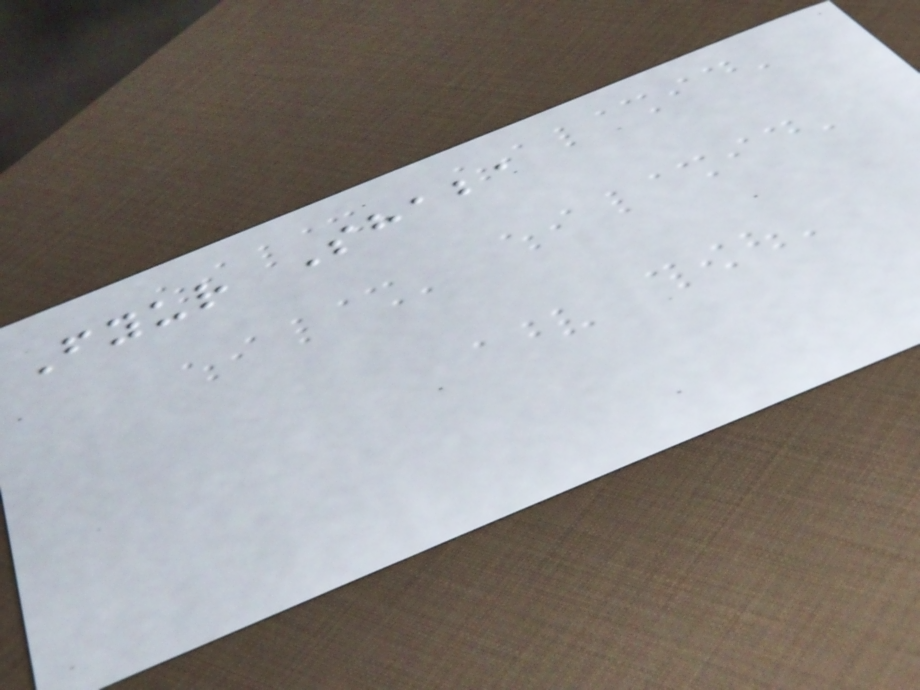Fyur Shaba
